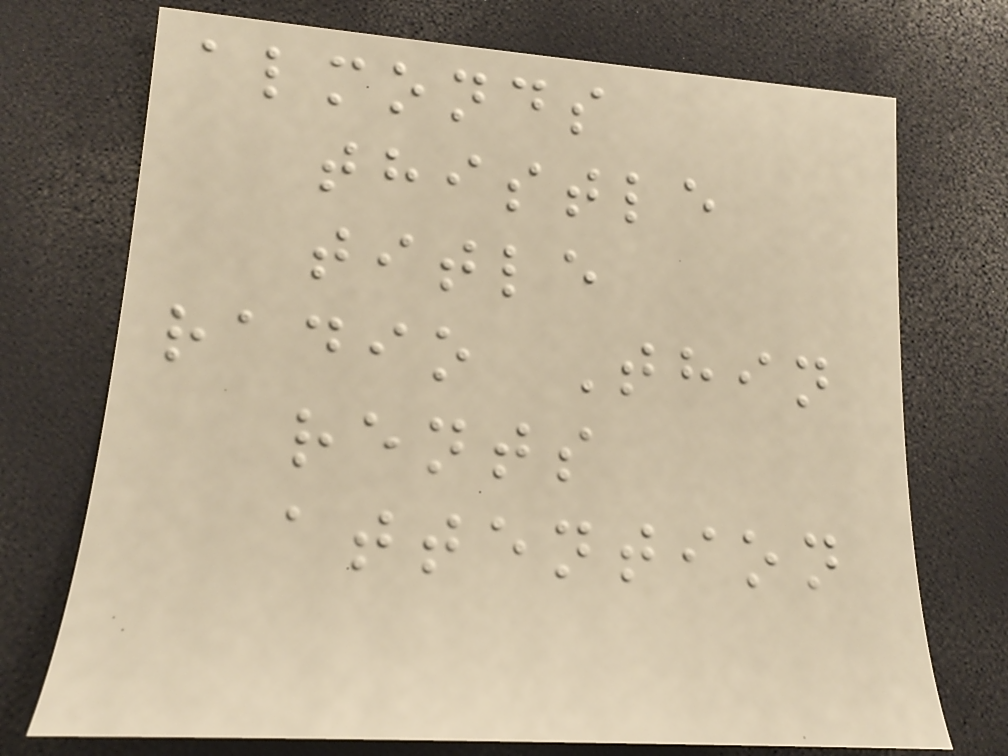almonds
thistle
title
radio Thin
rents
attention
